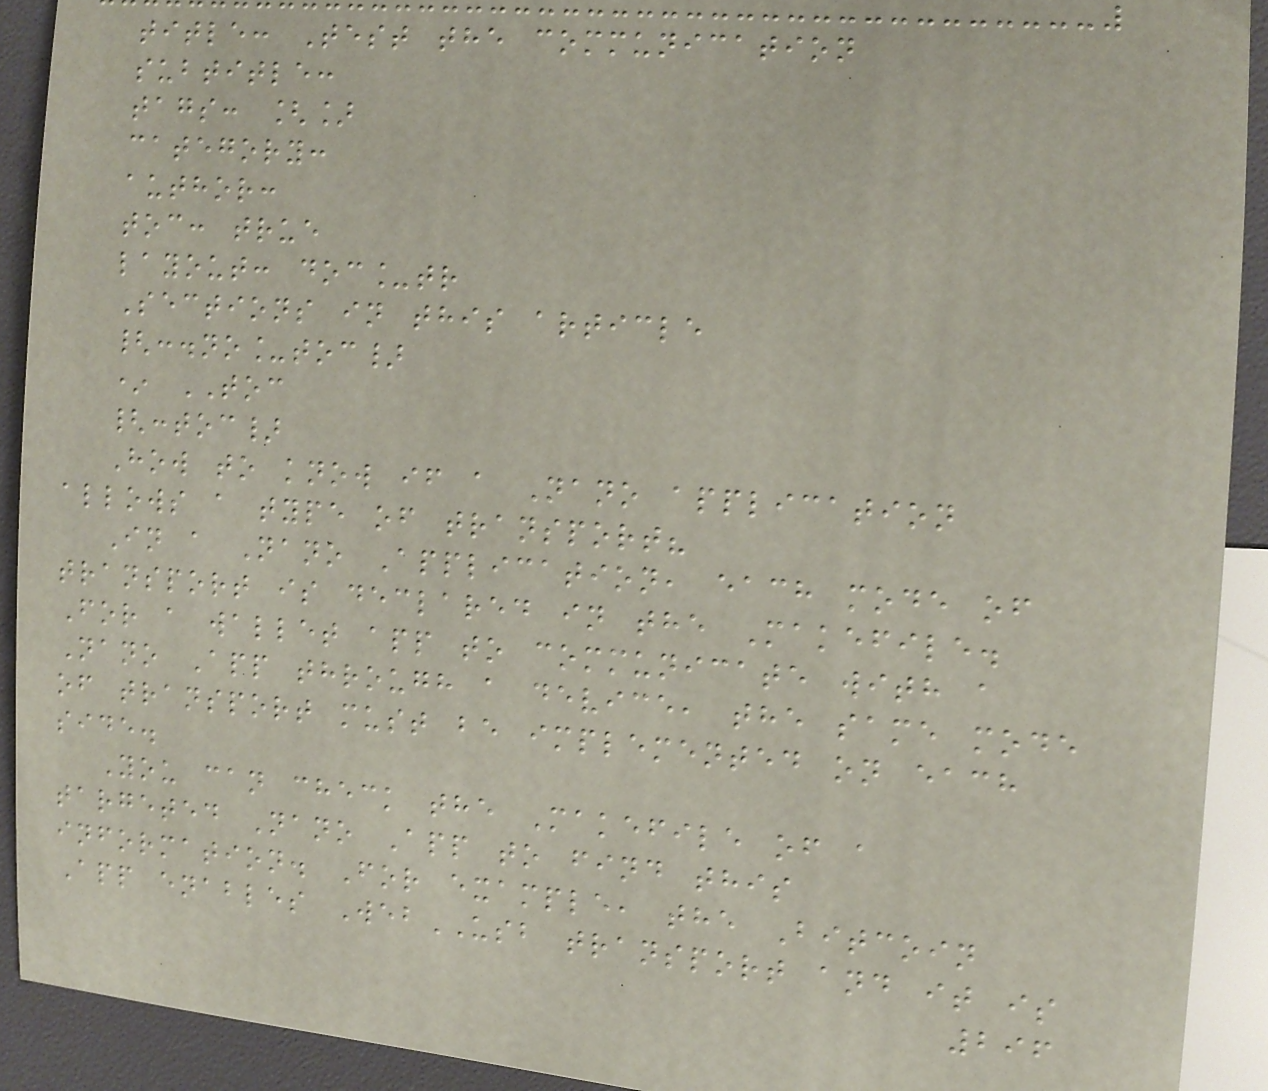title: Test the communication
subtitle:
tags: []
category:
author:
toc: true
layout: doc_tr
Sections in this article
{:.no_toc}
* TOC
{:toc}
How to know if a Nano application
allows a type of transport?
In a Nano Application, each mode of
transport is declared in the Makefile.
For a wallet app to communicate with a
Nano App through a device, the same mode
of transport must be implemented on each
side.
You can check the Makefile of a
targeted Nano App to find this
information. For example, the Bitcoin
App enables WebUSB transport and it is
296
